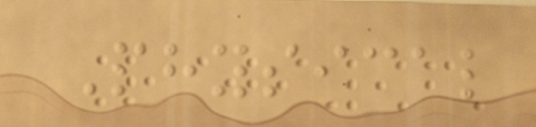Physical
